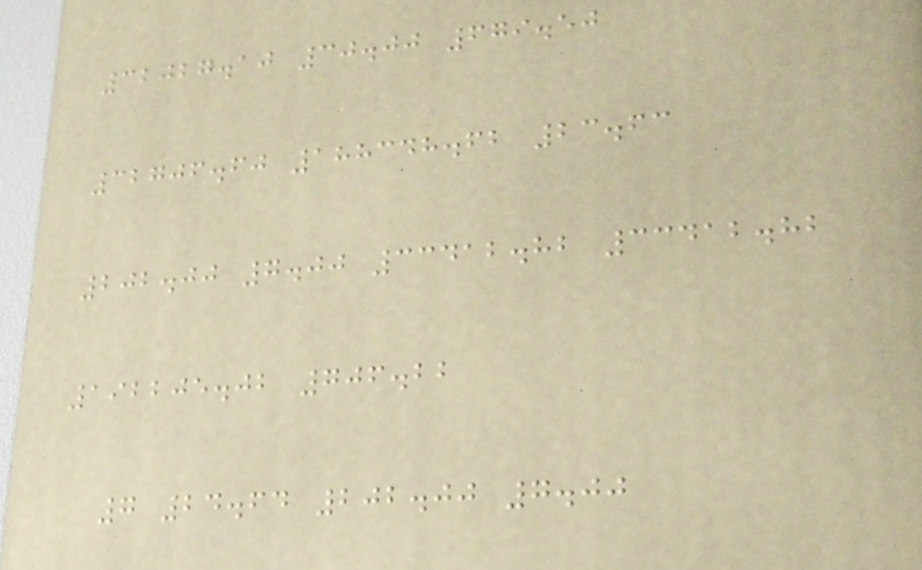32027.10 30.00 679.50
32706.60 188348.62 23.63
202.00 7.00 33412.82 33412.82
192205.02 706.22
7 24.64 202.00 7.00
